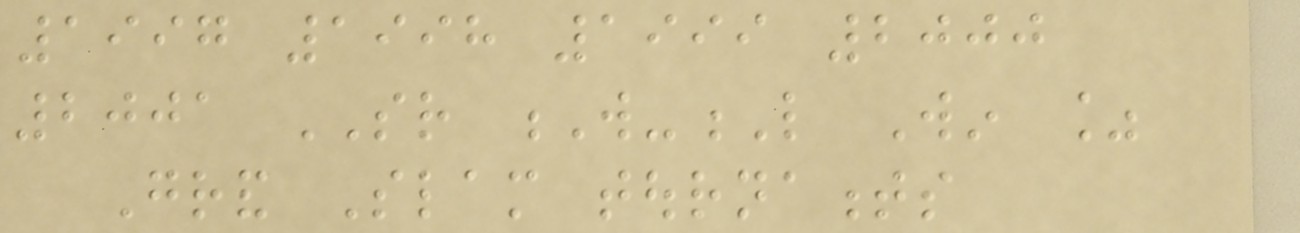1997 1998 1999 2000
2001 SR W-L Win %
Grand Slam tournaments
